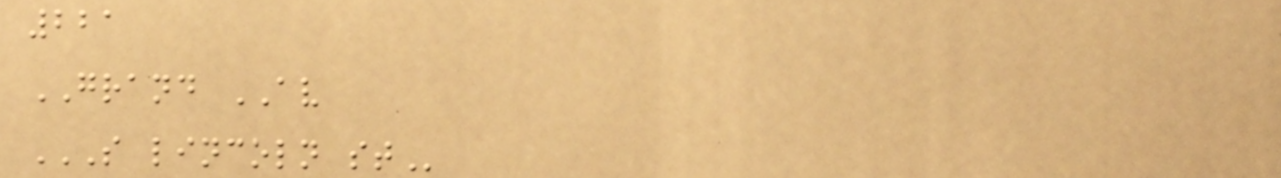221
GRAND AV
S LINCOLN ST
